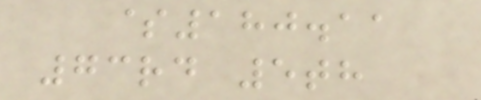$180.11
73rd 5th
